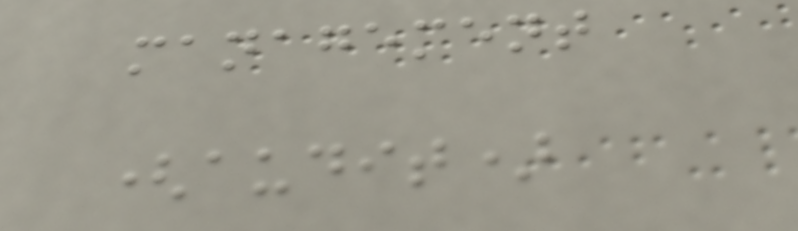management
(audit)
